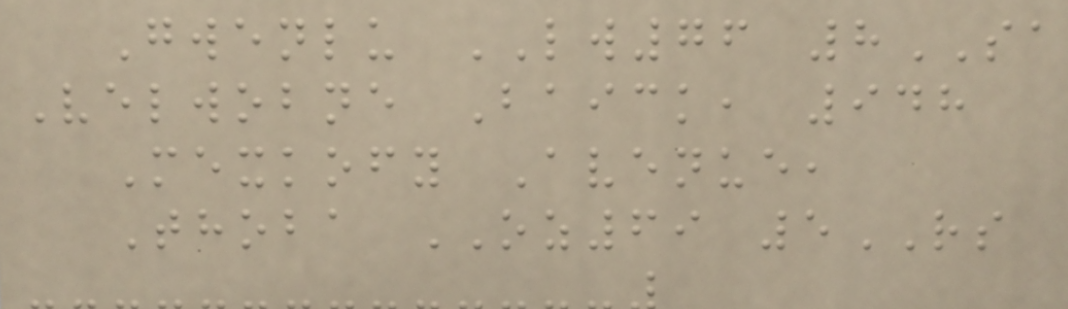Gwenlu LW76 8SA
Velwobne Baick, 948
Mexkofy Avenue,
Thoba OZ69 5RS
